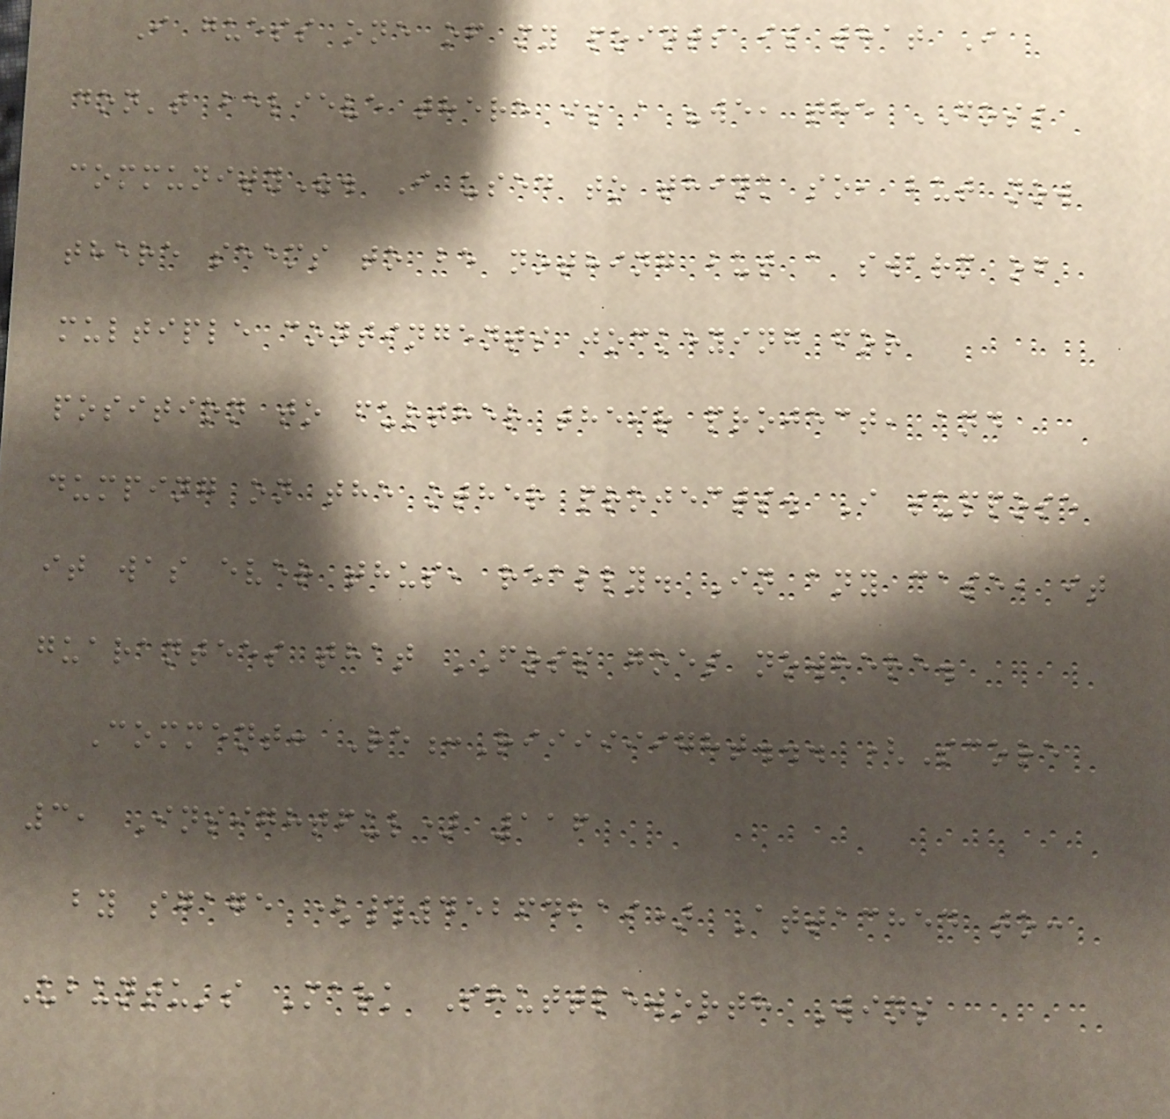I guess one of my points is that I
don't believe there is a "we, the FOSS
community". I used to think so, but now
there seems to be nothing but a swarm of
multiple contingents jockeying for
position to further their project, and
dumping on the other projects. I suppose
it was ever thus, really. In any case, it
guarantees that FOSS goes nowhere.
Comment: Re:Riiiiiight... (Score
3, Insightful) 116
by sgage (#45264219) Attached to:
Ubuntu's Mark Shuttleworth Wins
